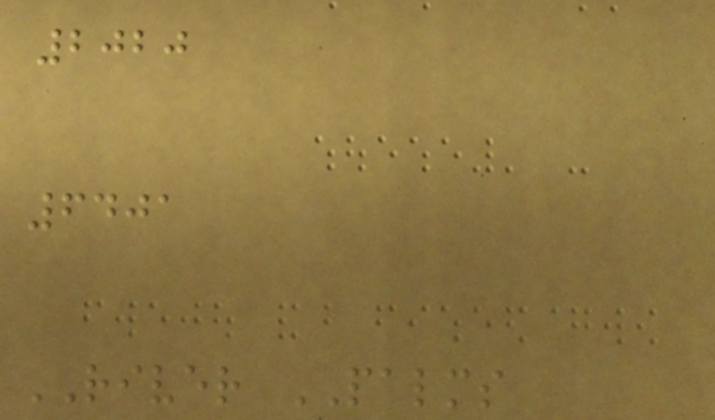2020
6401
RIVER PALMS
